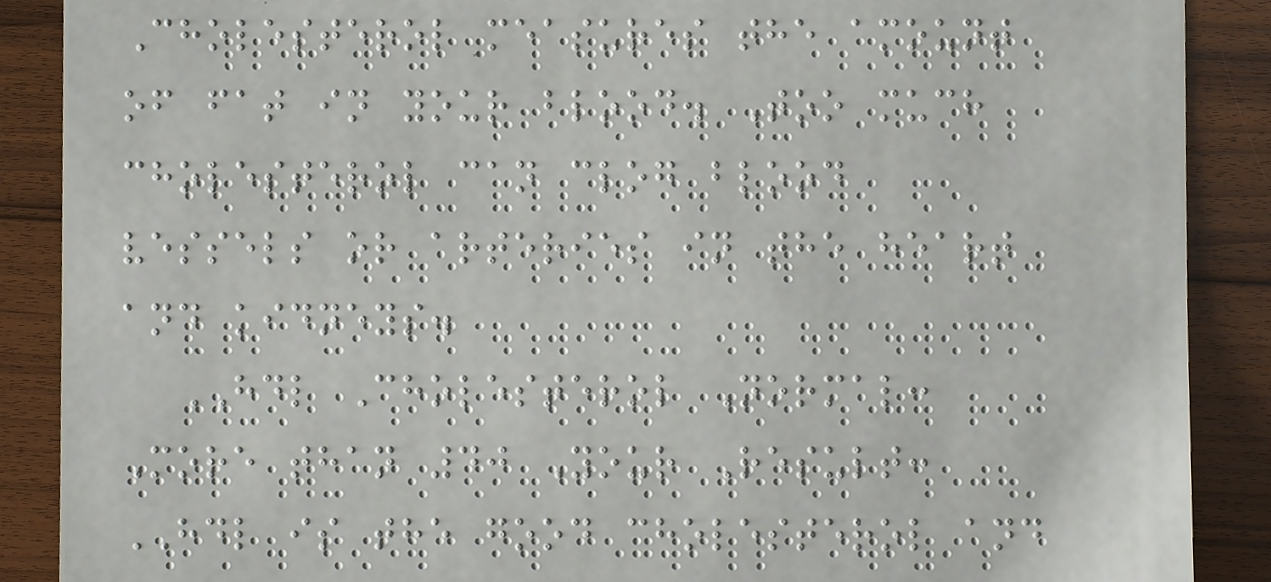Cholesterol measures the amount
of fat in your blood. Too much
cholesterol can clog blood
vessels or arteries in the heart
and kidneys.
HDL Cholesterol Normal:
More than 40 Your Result:
HDL is the good cholesterol and
